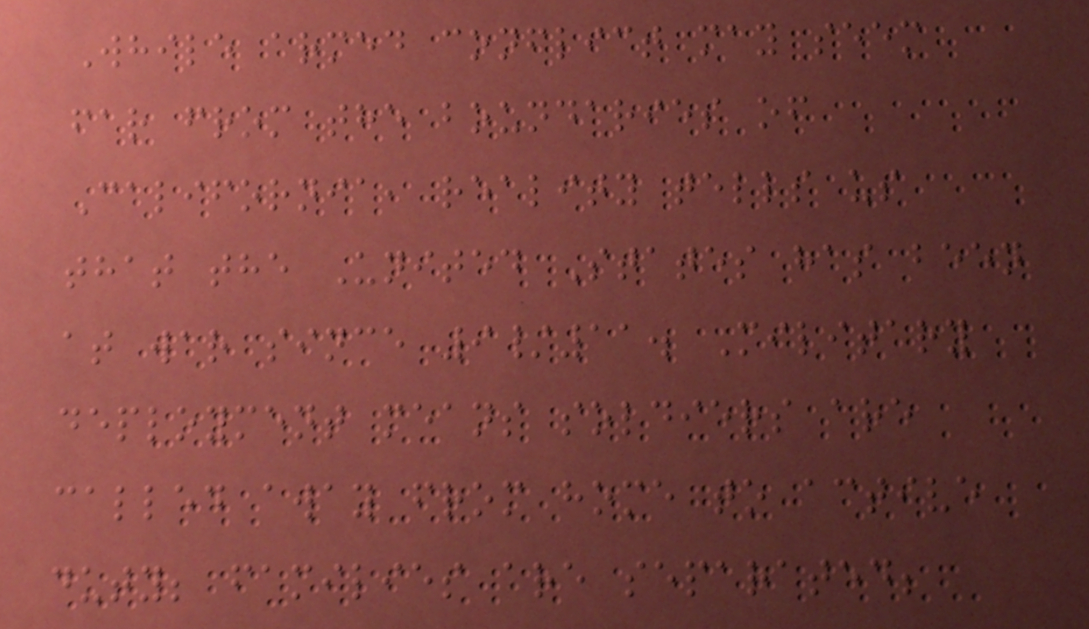While armed conflict may seem
far from the boundaries of
California, reality tells us
that the United States has been
at war since 9/11. Military
deployment means soldiers are
called away from home to active
duty; families are separated;
